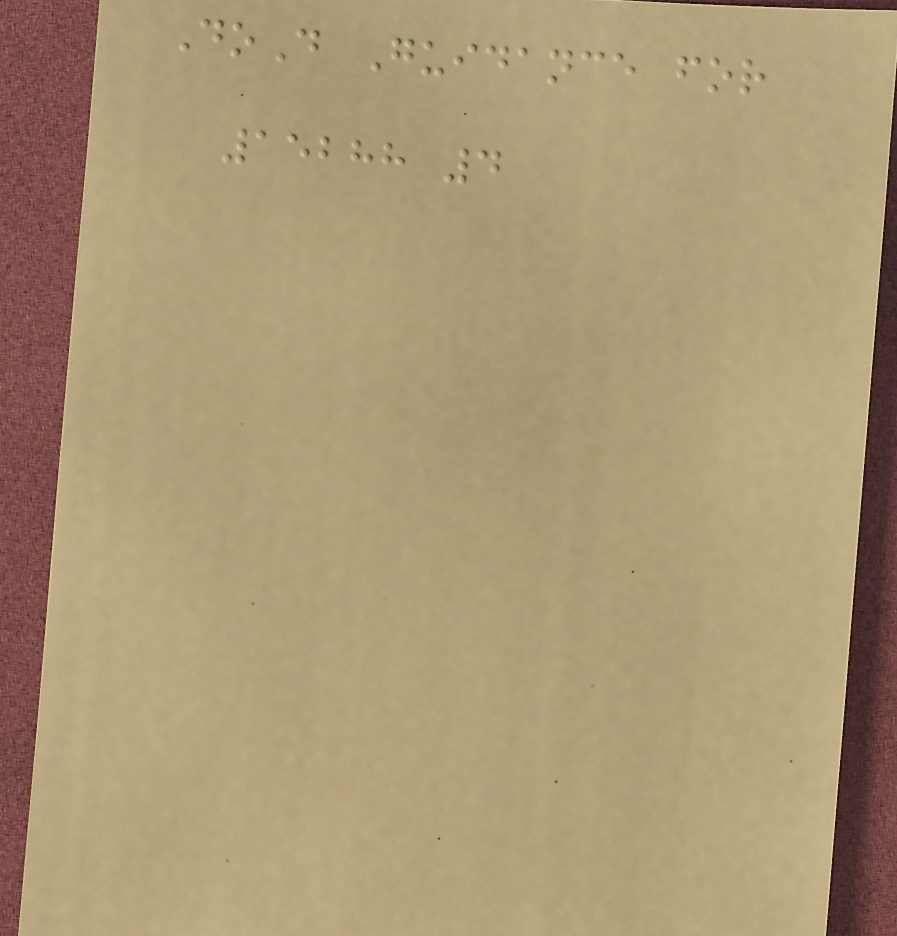DoD Guidance for
15288 4
